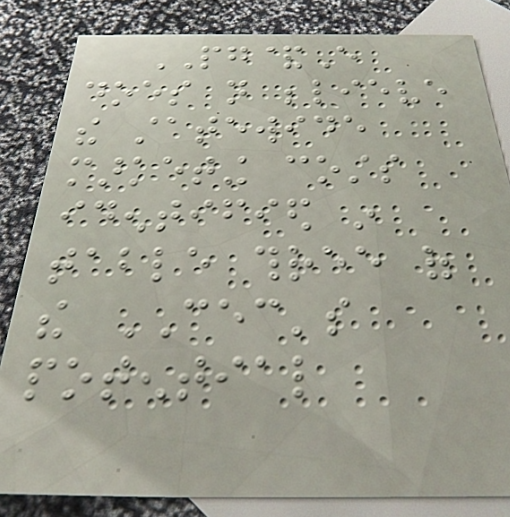PG&E
does not believe
the statewide
marketing costs
identified in
table three of
the CEC's
potential
